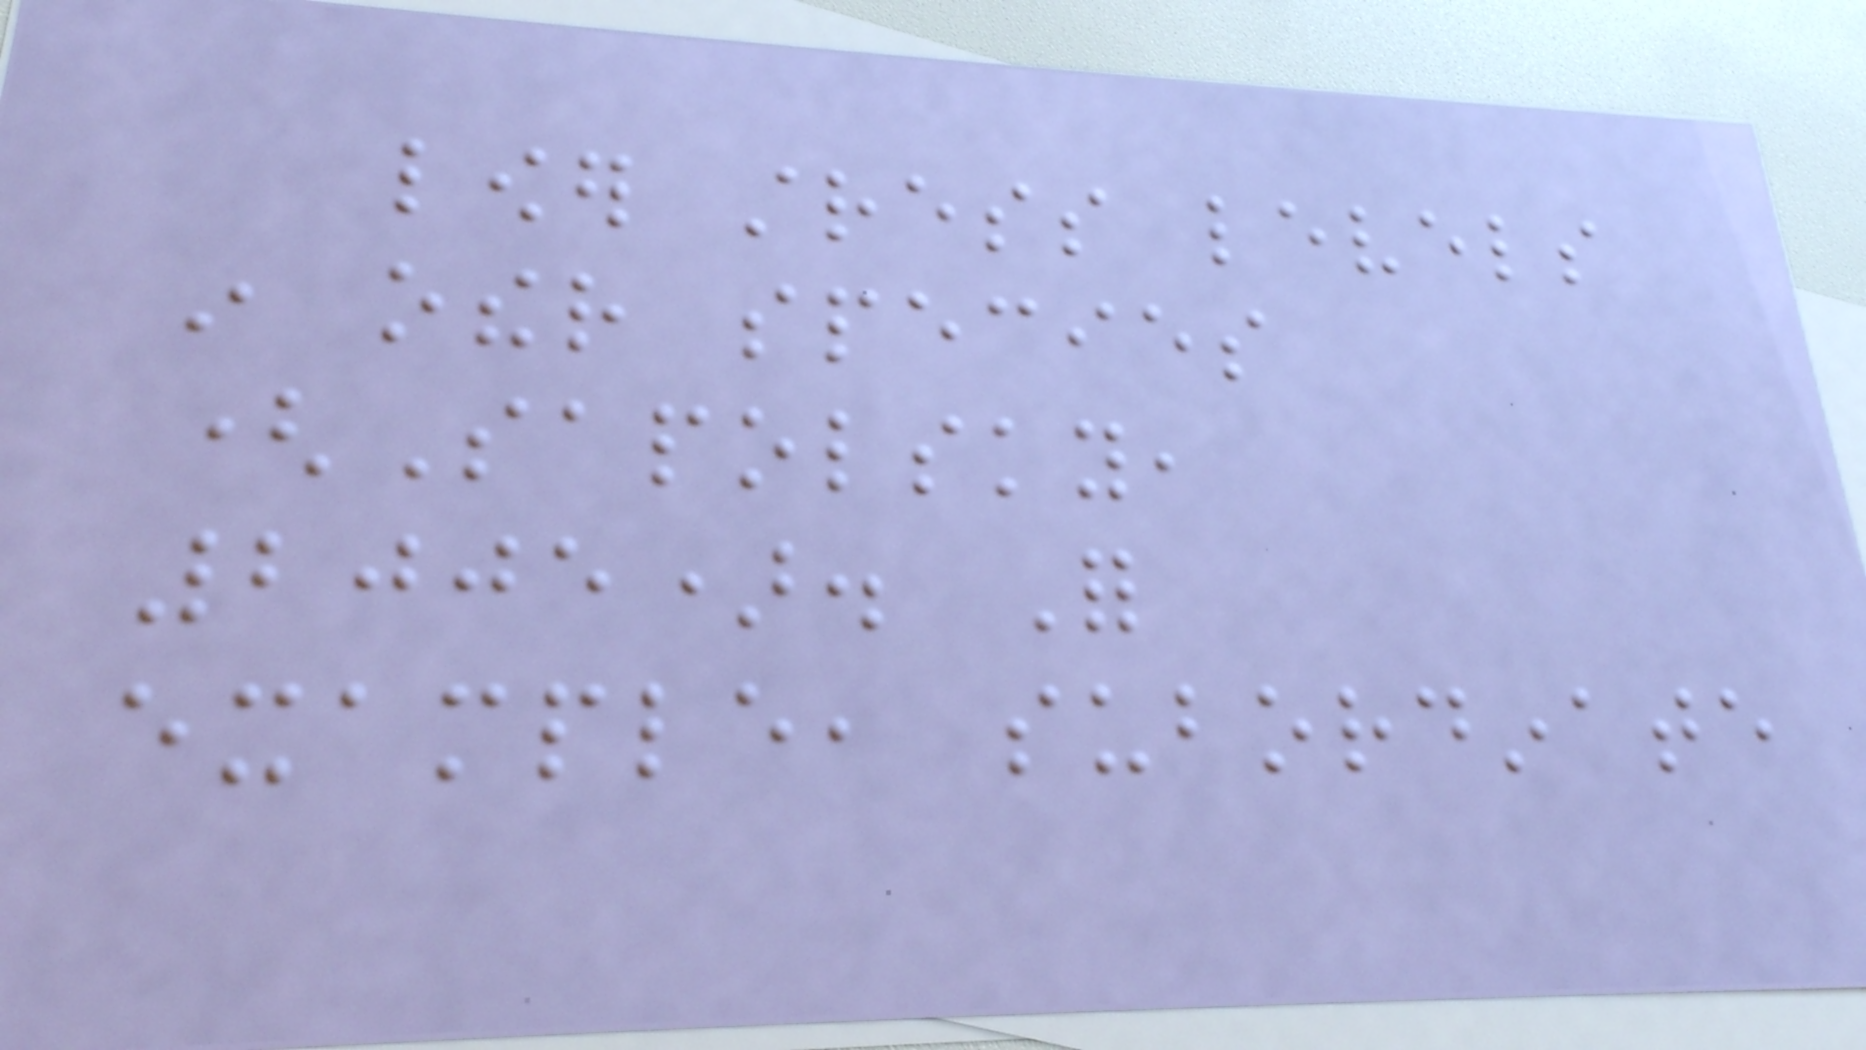lower stress levels
in other species
(Sapolsky,
2005). For
example, subordinate
